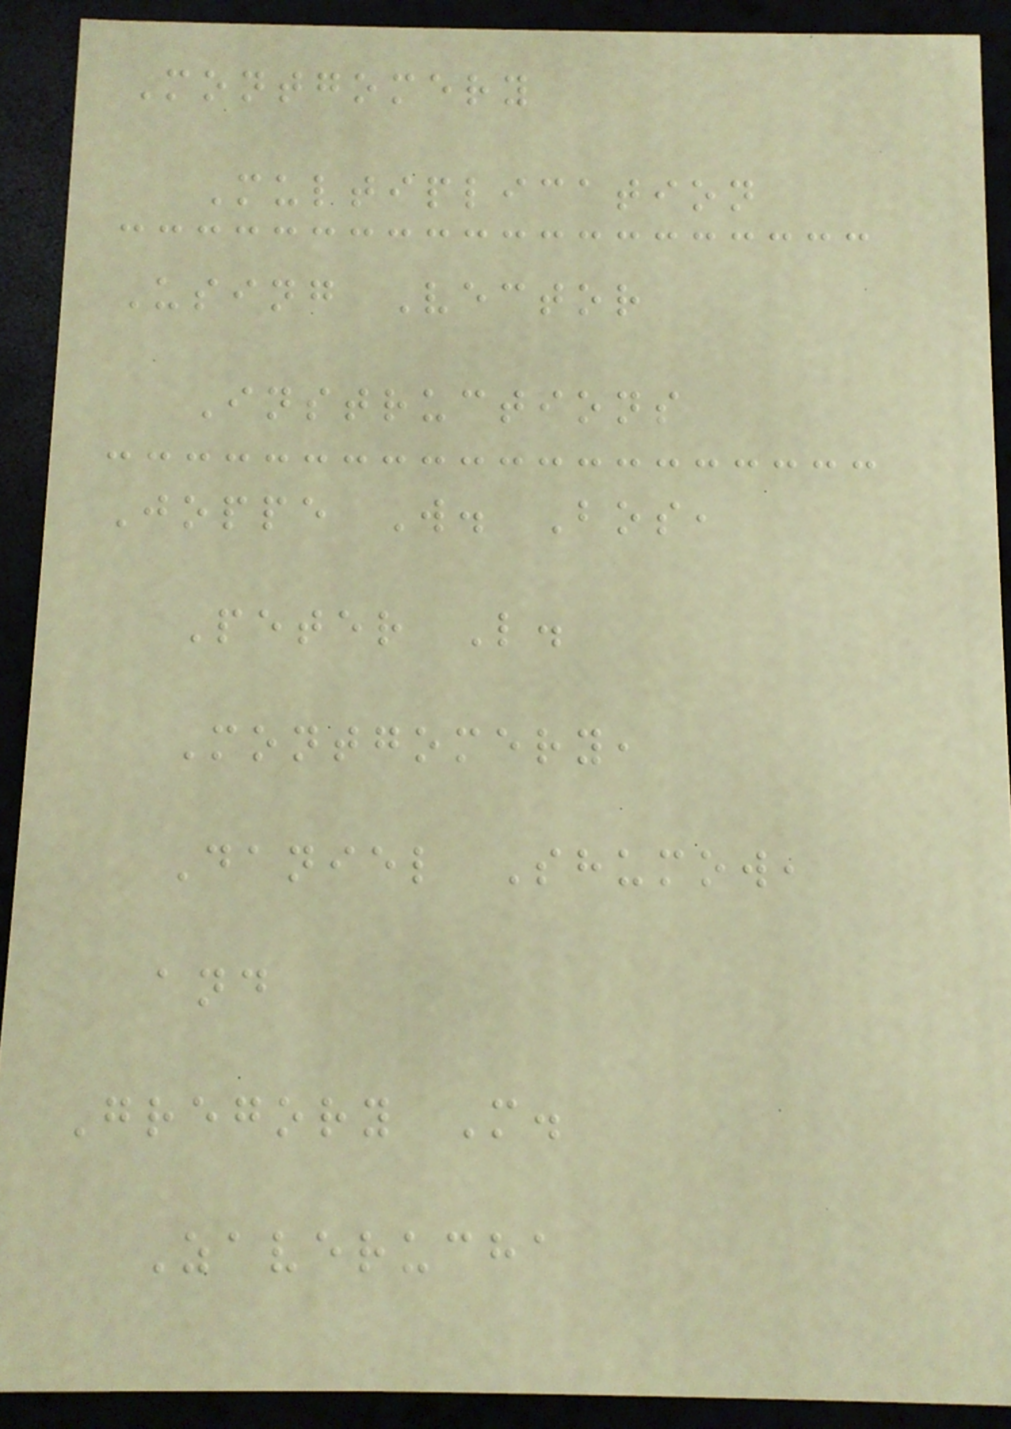Montgomery
Multiplication
Using Vector
Instructions
Joppe W. Bos,
Peter L.
Montgomery,
Daniel Shumow,
and
Gregory M.
Zaverucha
